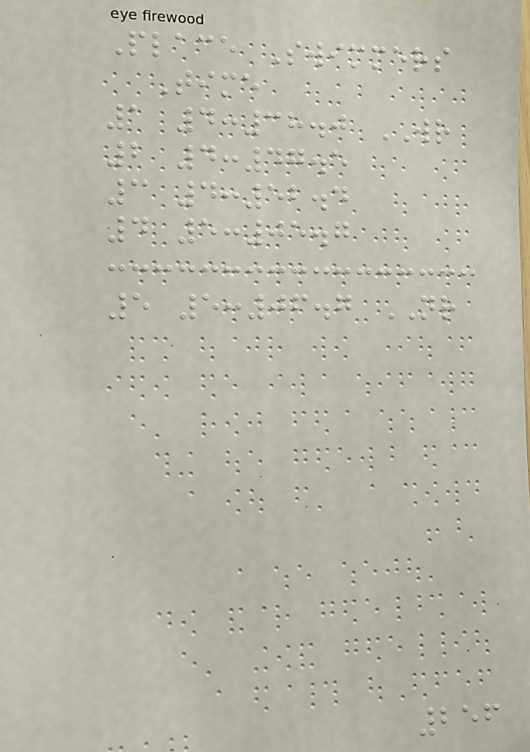Place Swimmers
Time
1 4:38.0 WR
2 4:47.5
3 4:52.4
4 5:05.7
5 5:06.7 NR
256
